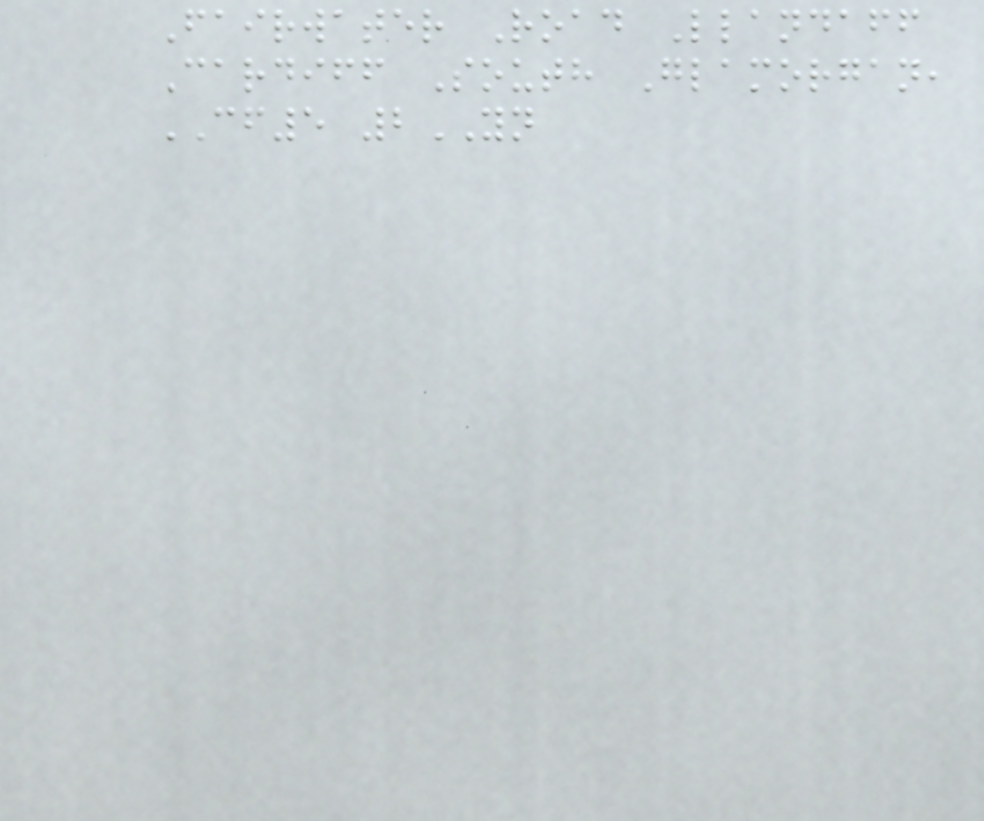Fairwater Road Llandaff
Cardiff South Glamorgan,
CF5 2YN
